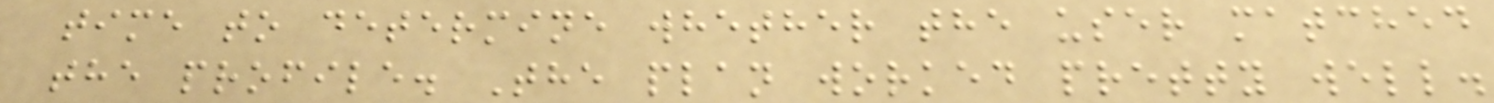time to determine whether the user matched
the profile. The plan worked pretty well.
